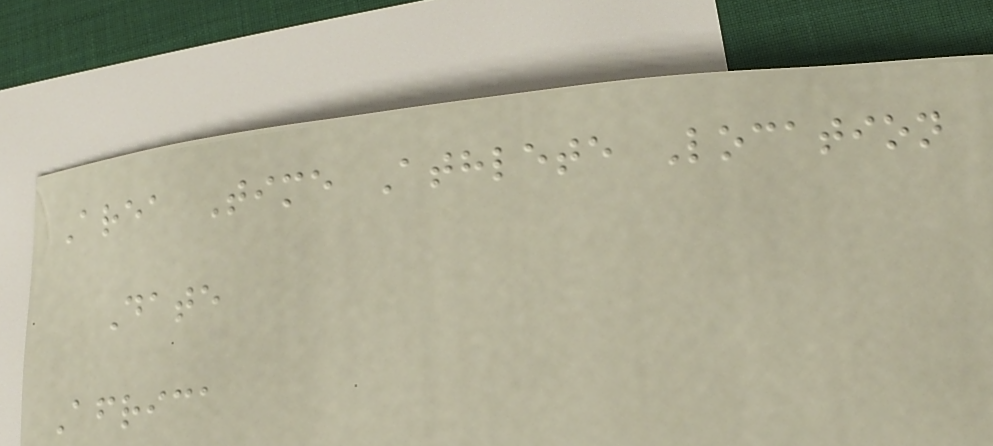Area Time Athlete Location
Date
Africa
